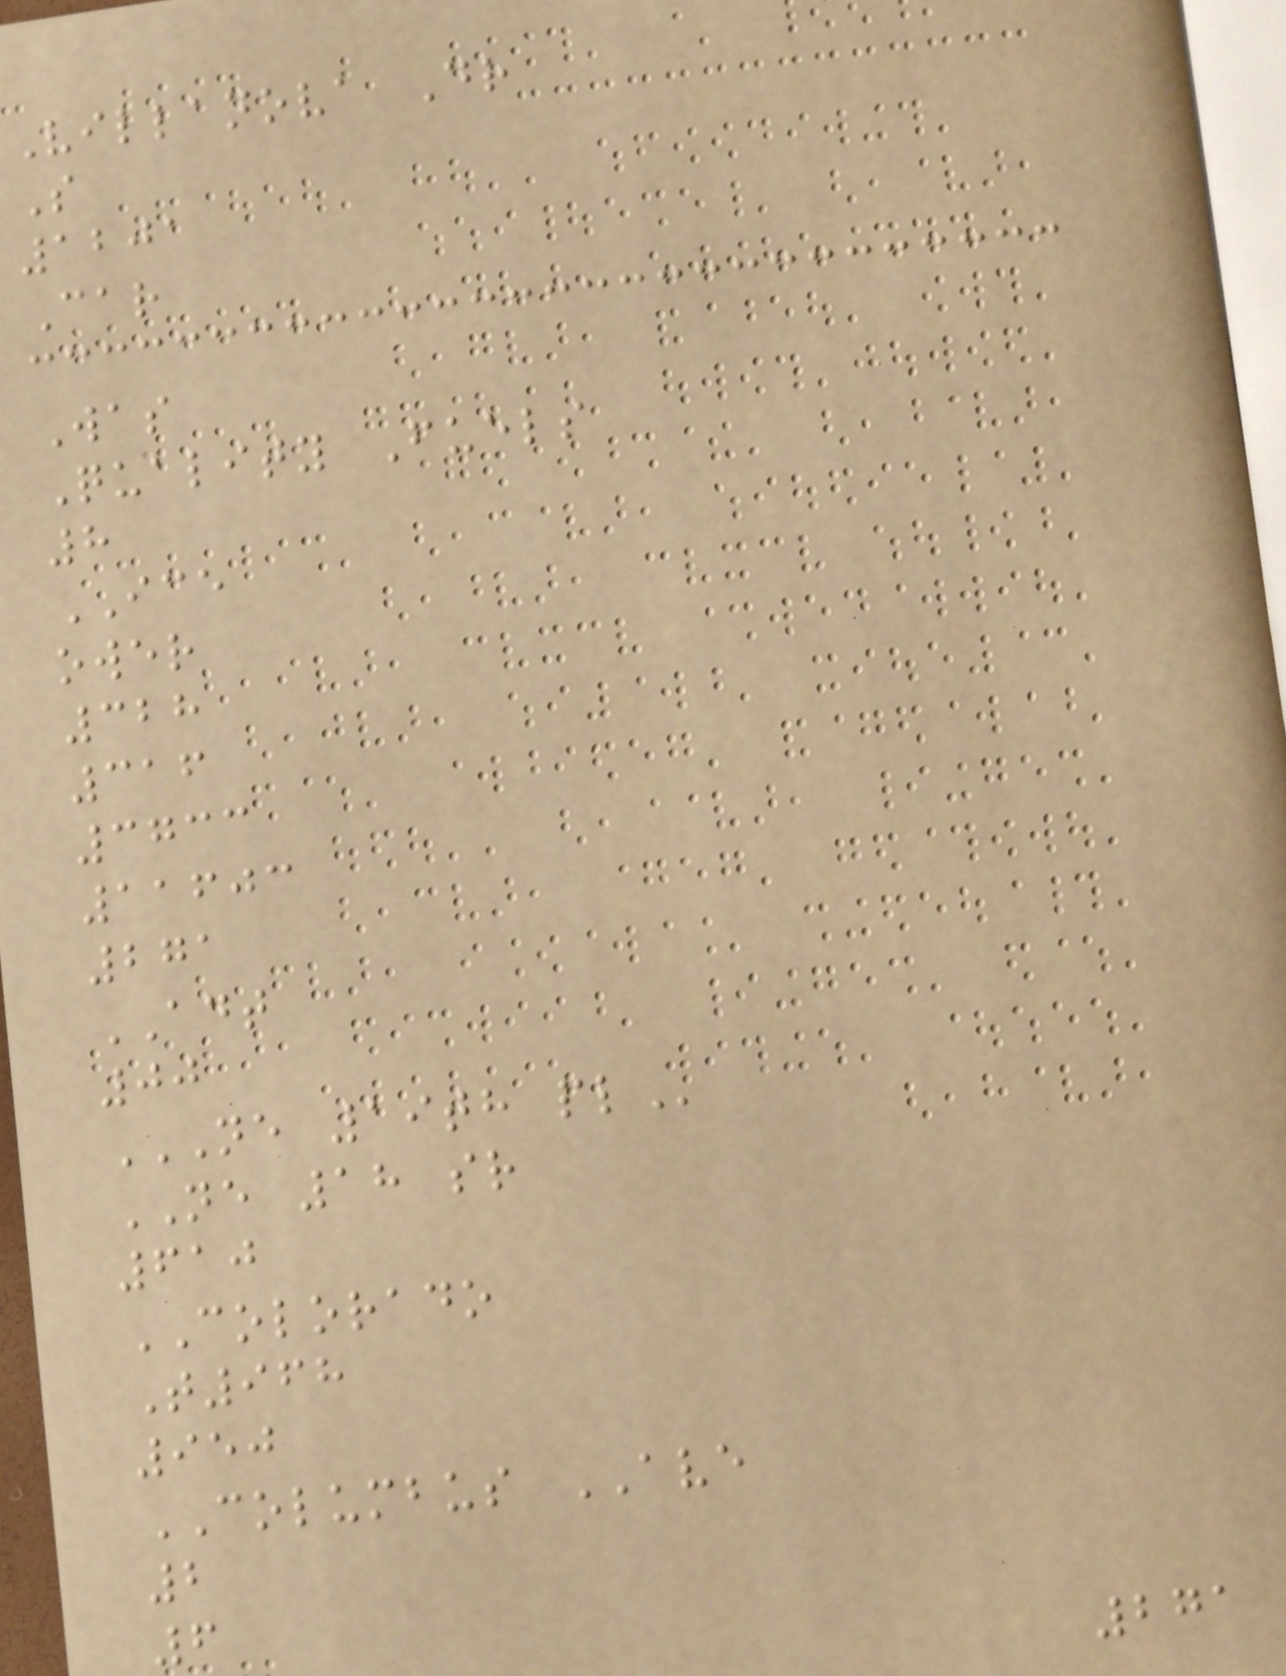Villanova Dr
S
1201
Car
Was
Quality Fuels
8
ICE
ower
328
316
3733
11603
271
ADT
00
NE 19TH PL
NE 18 sr
610
COLORADO
T968
950
COLUMBUS AVE
2
6
271
